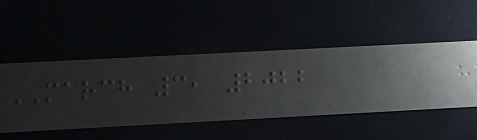MARCH 3, 2022
